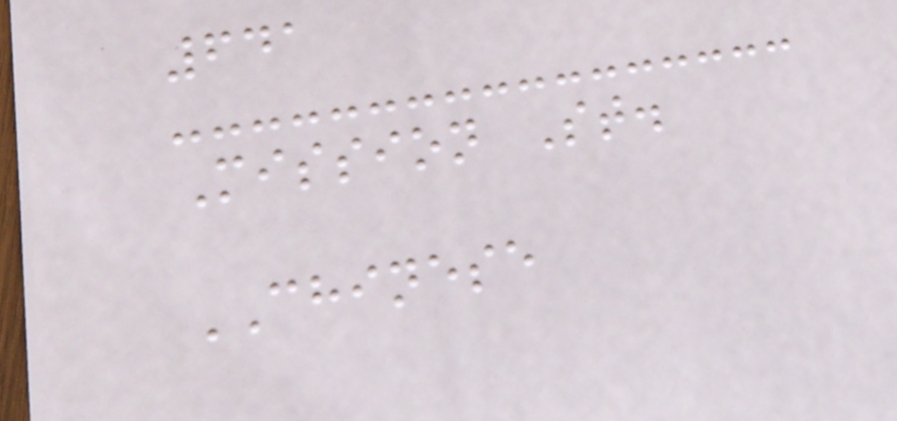641
Mission St.
CHINESE
